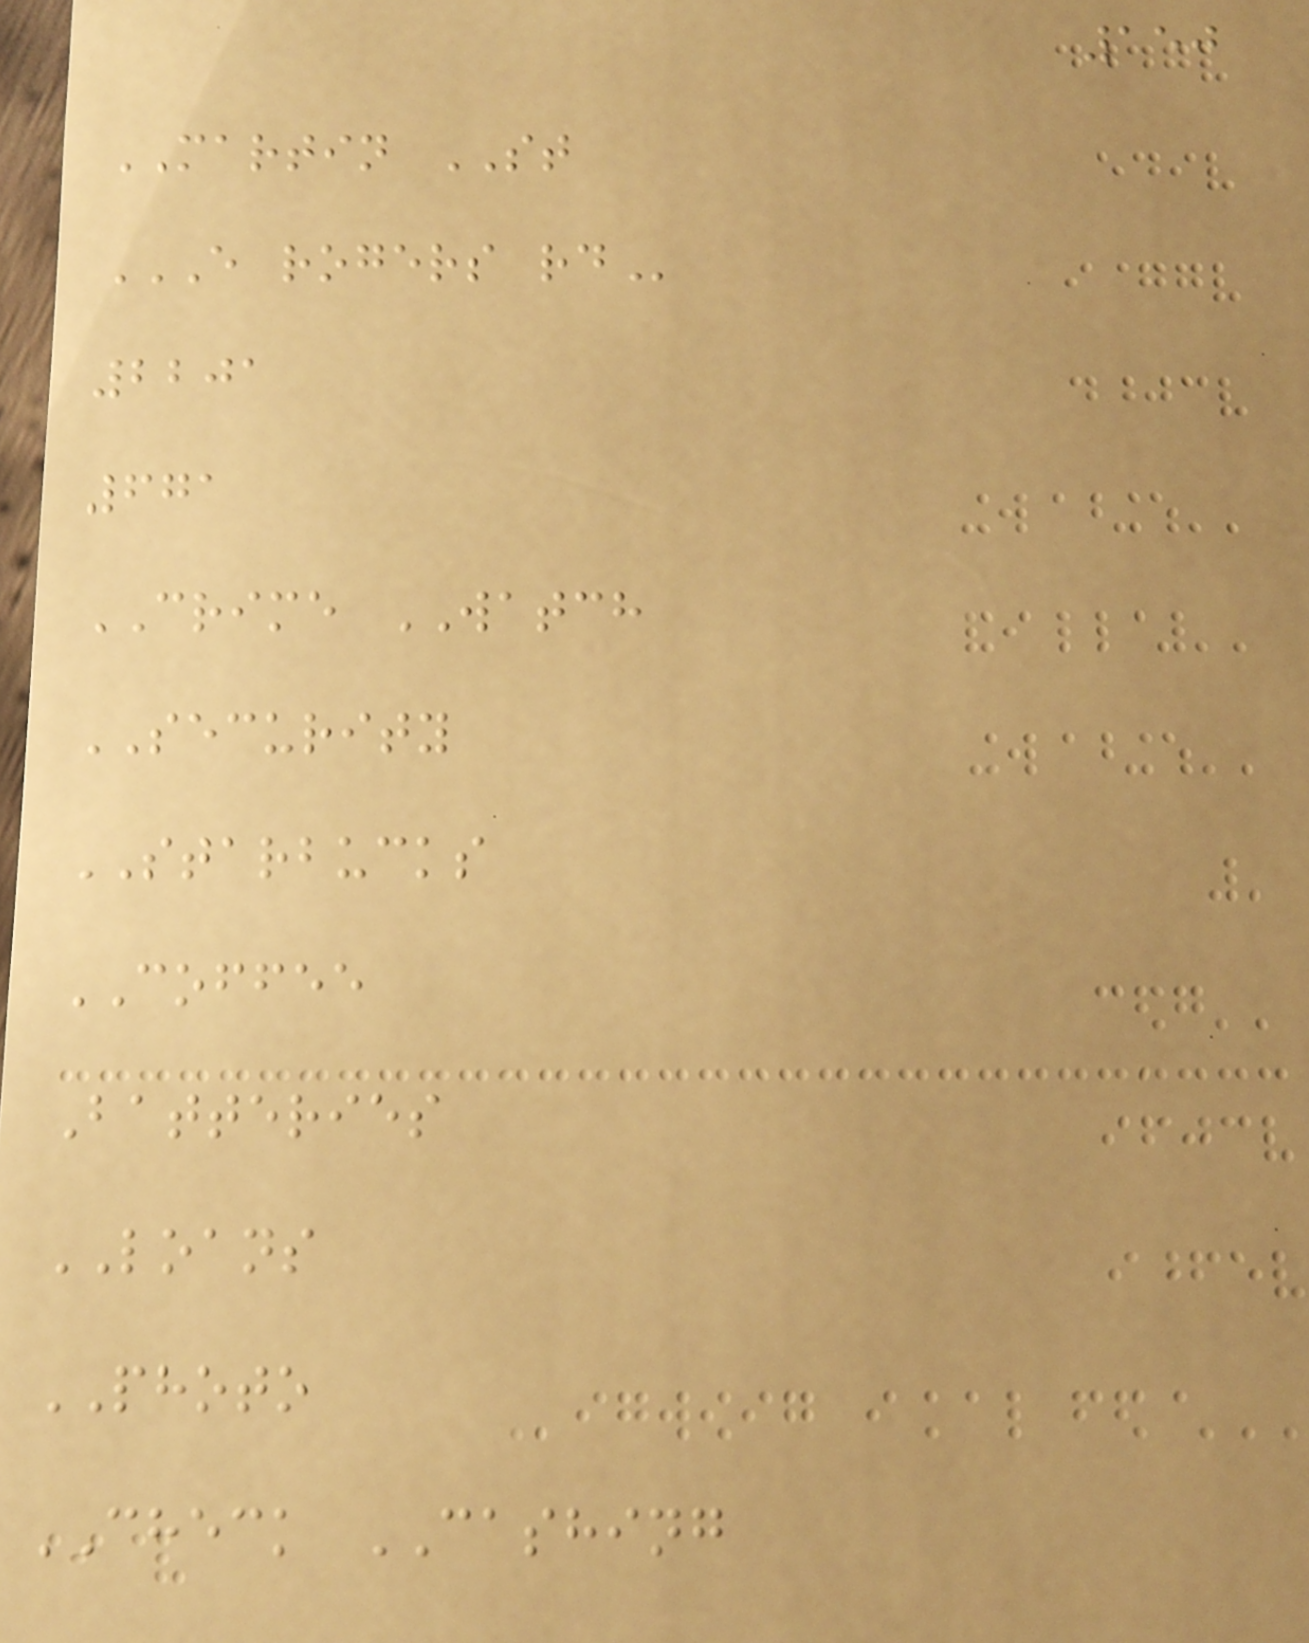150
MARTIN ST
E ROGERS RD
2201
671
CRIME WATCH
SECURITY
STARBUCKS
COFFEE
Batteries
LOANS
PHOTO
CHECK CASHING
